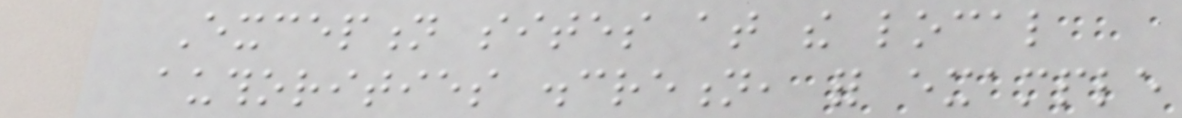Exception sites at the local
authorities discretion, for example
